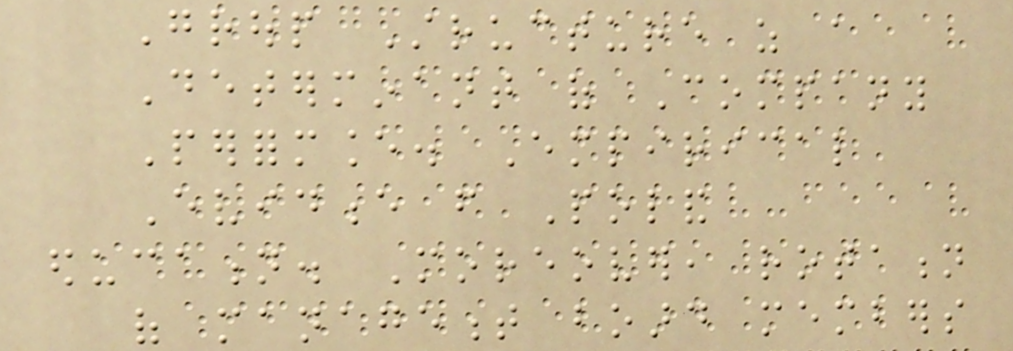Group Structure as a
Determinant of Company
Performance. Empirical
Evidence from Poland
education. Moreover, rotation
of management board members
